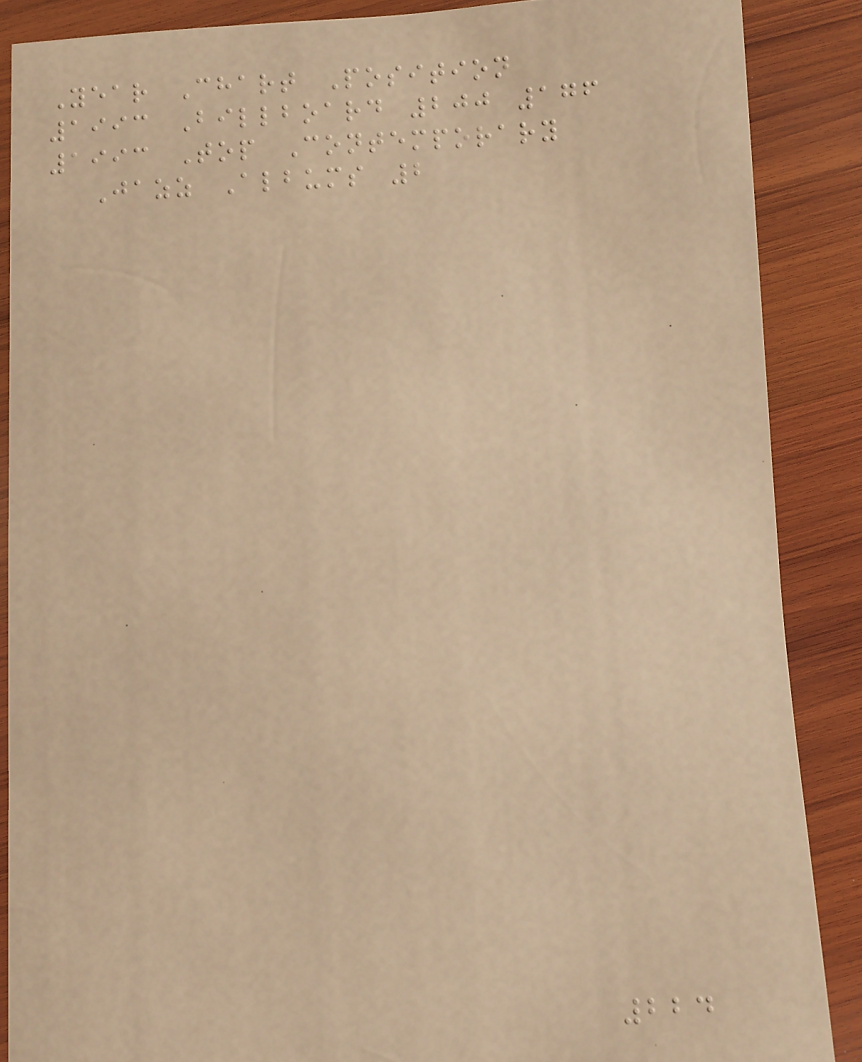Year Chart Position
1993 Billboard 200 176
1993 Top Contemporary
Jazz Albums 2
224
